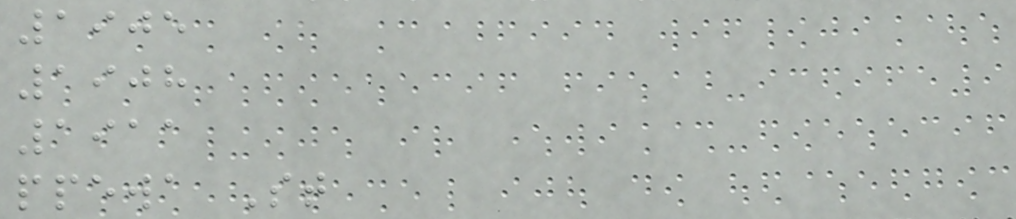1905
1908
1911
ppewa St
